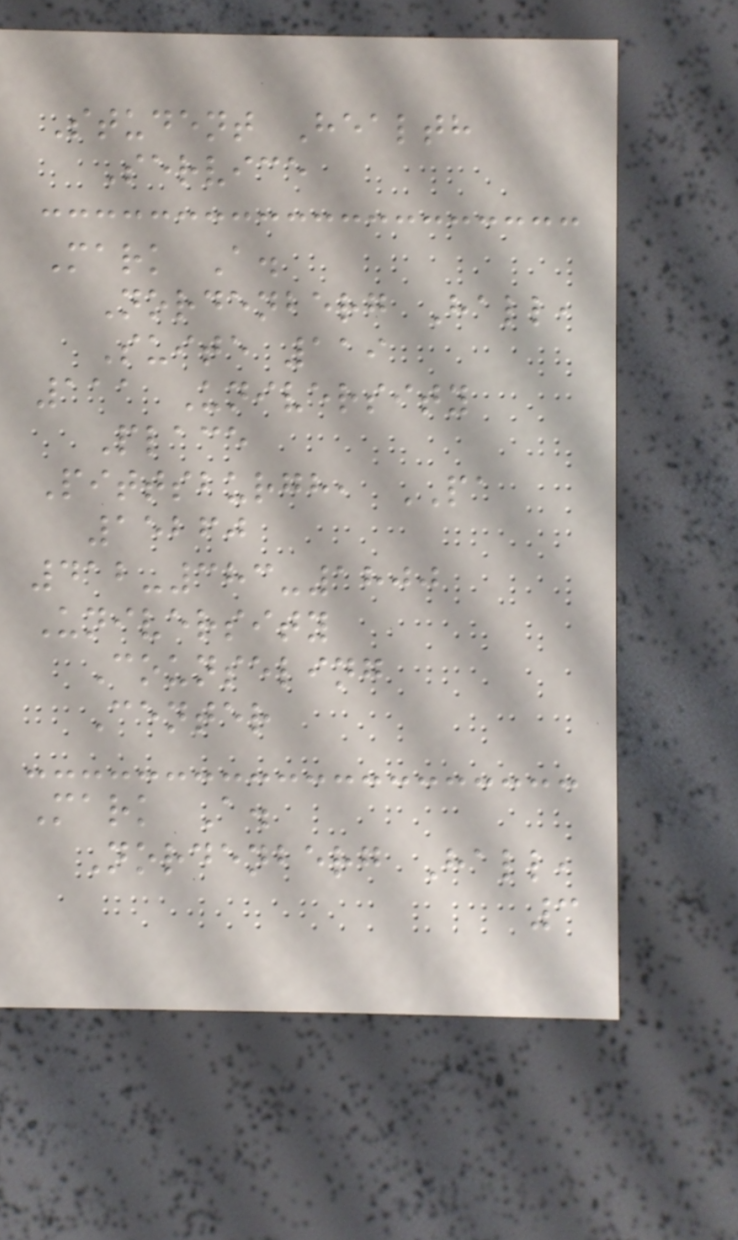Student Health
Service
Mark A.
Nordenberg Hall,
Suite 119
111 University
Place
Pittsburgh, PA
15260
412-383-1800
University
Counseling
Center
Mark A.
Nordenberg Hall,
3
